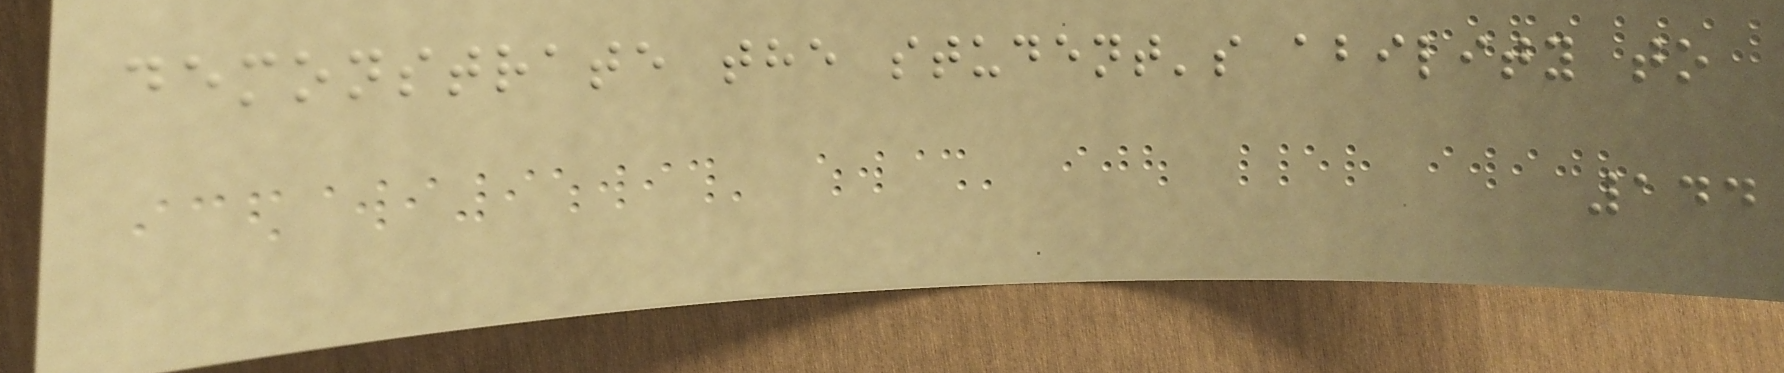demonstrate the student's ability to
144
